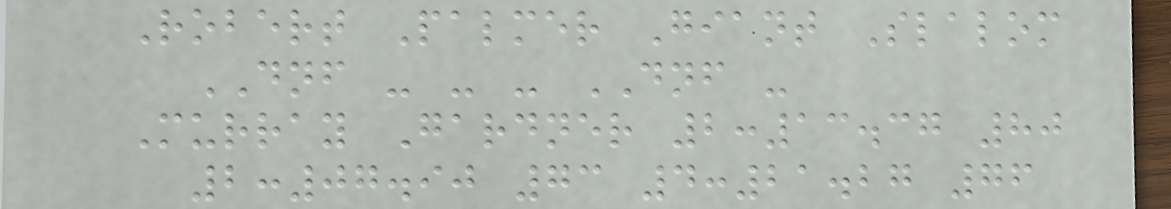Robert Palmer Giant Slalom
DNF - - - DNF -
Murray Gardner 2:13.37 80
2:07.90 73 4:21.27 76
